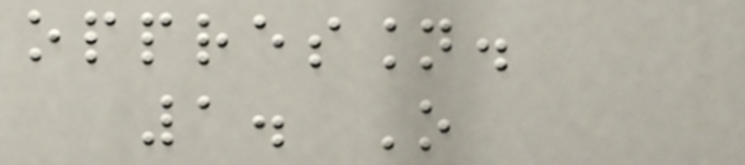oppression.
1. O
